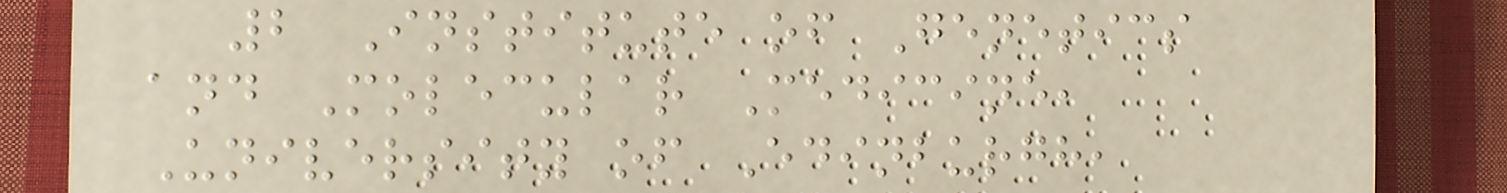2 Institute of Genetics
and Molecular Medicine,
University of Edinburgh,
